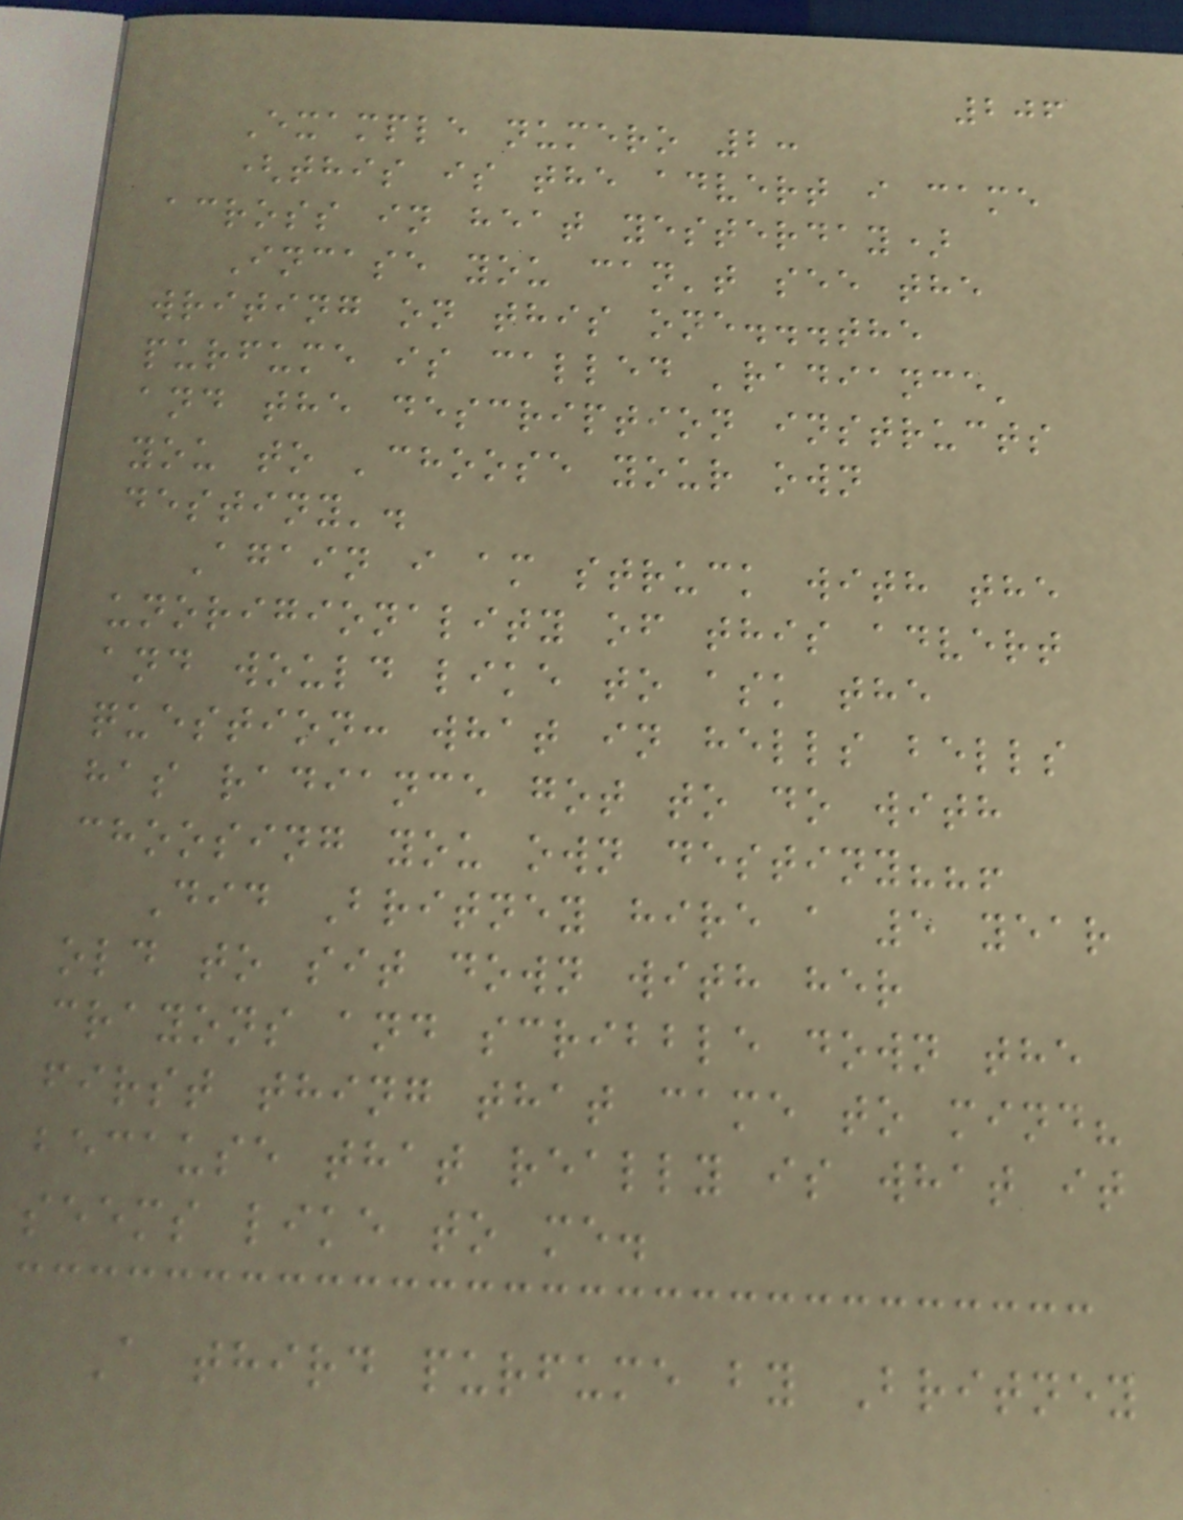206
Example numero 2:
(this is the advert i came
across in heat yesterday)
Incase you can't see the
writing on this one...the
purfume is called 'radiance'
and the description instructs
you to 'choose your own
destiny'.
Again i am struck with the
unorigionality of this advert
and would like to ask the
question: what in hells bells
has radiance got to do with
choosing you own destiny??!
Did Britney hire a 5 year
old to sit down with her
crayons and scribble down the
first thing that came to mind?
because that really is what it
seems like to me.
A third purfume by Britney
